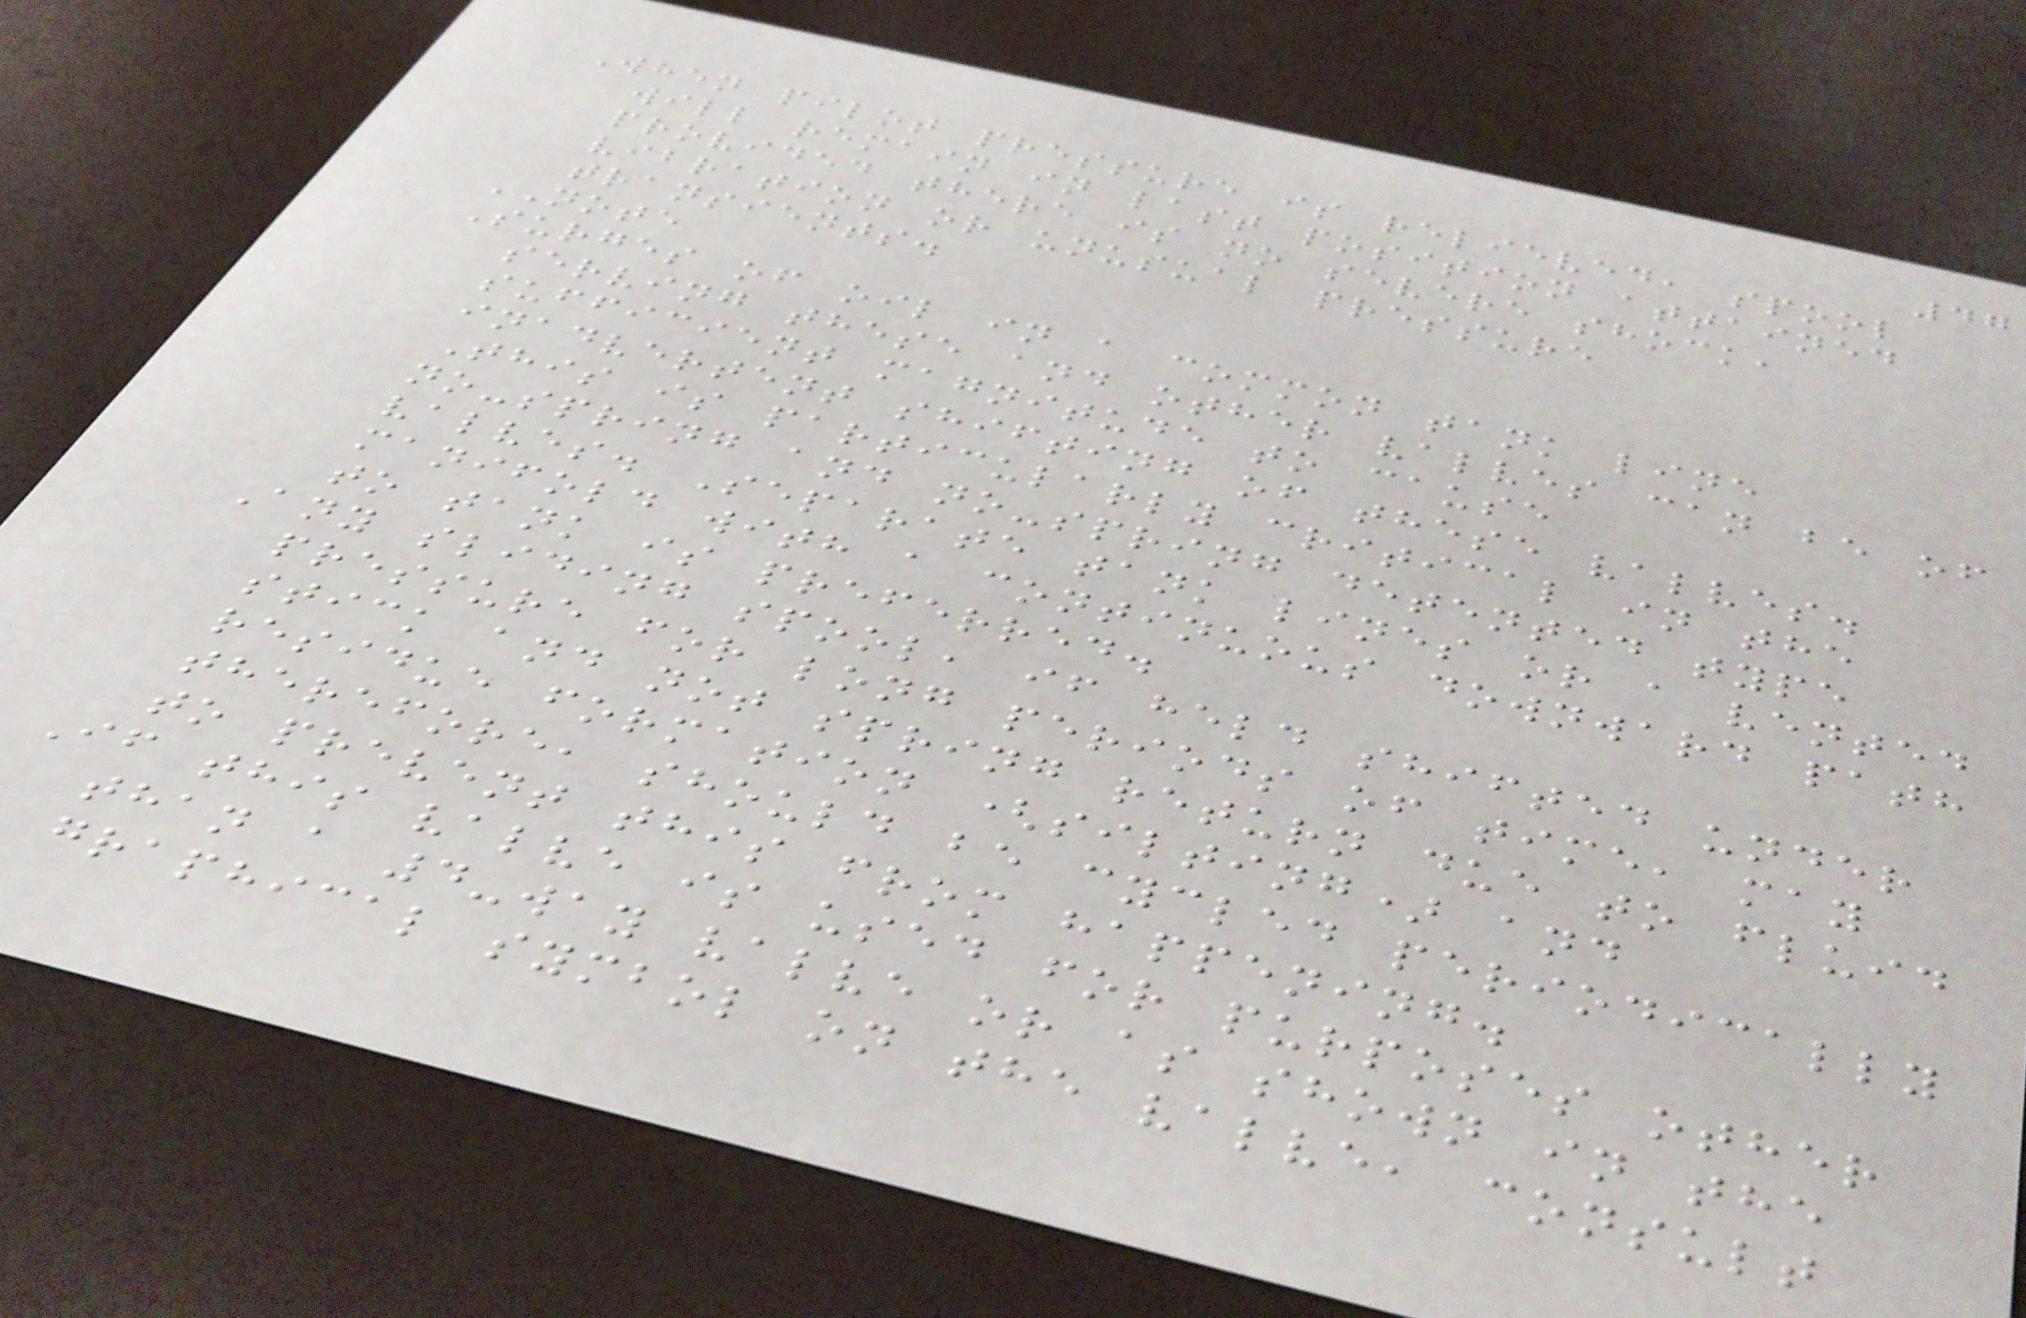47
When pilot pressure is relieved, spool
will remain in last position attained
provided there is no severe shock,
vibration or unusual pressure
transients.
NOTE
Surges of oil in a common tank line
serving these and other valves can be of
sufficient magnitude to cause
inadvertent shifting of these valves.
This is particularly critical in the
no-spring and no-spring detented type
valves. Separate tank lines or a vented
manifold with a continuous downward path
to tank is preferred.
Any sliding spool, if held shifted under
pressure for long periods of time, may
stick and not spring return due to fluid
residue formation (silting) and
therefore, should be cycled periodically
to prevent this from happening.
If this valve is used for purposes other
than a 4-way valve or as shown in the
graphical symbol on the valve, consult
